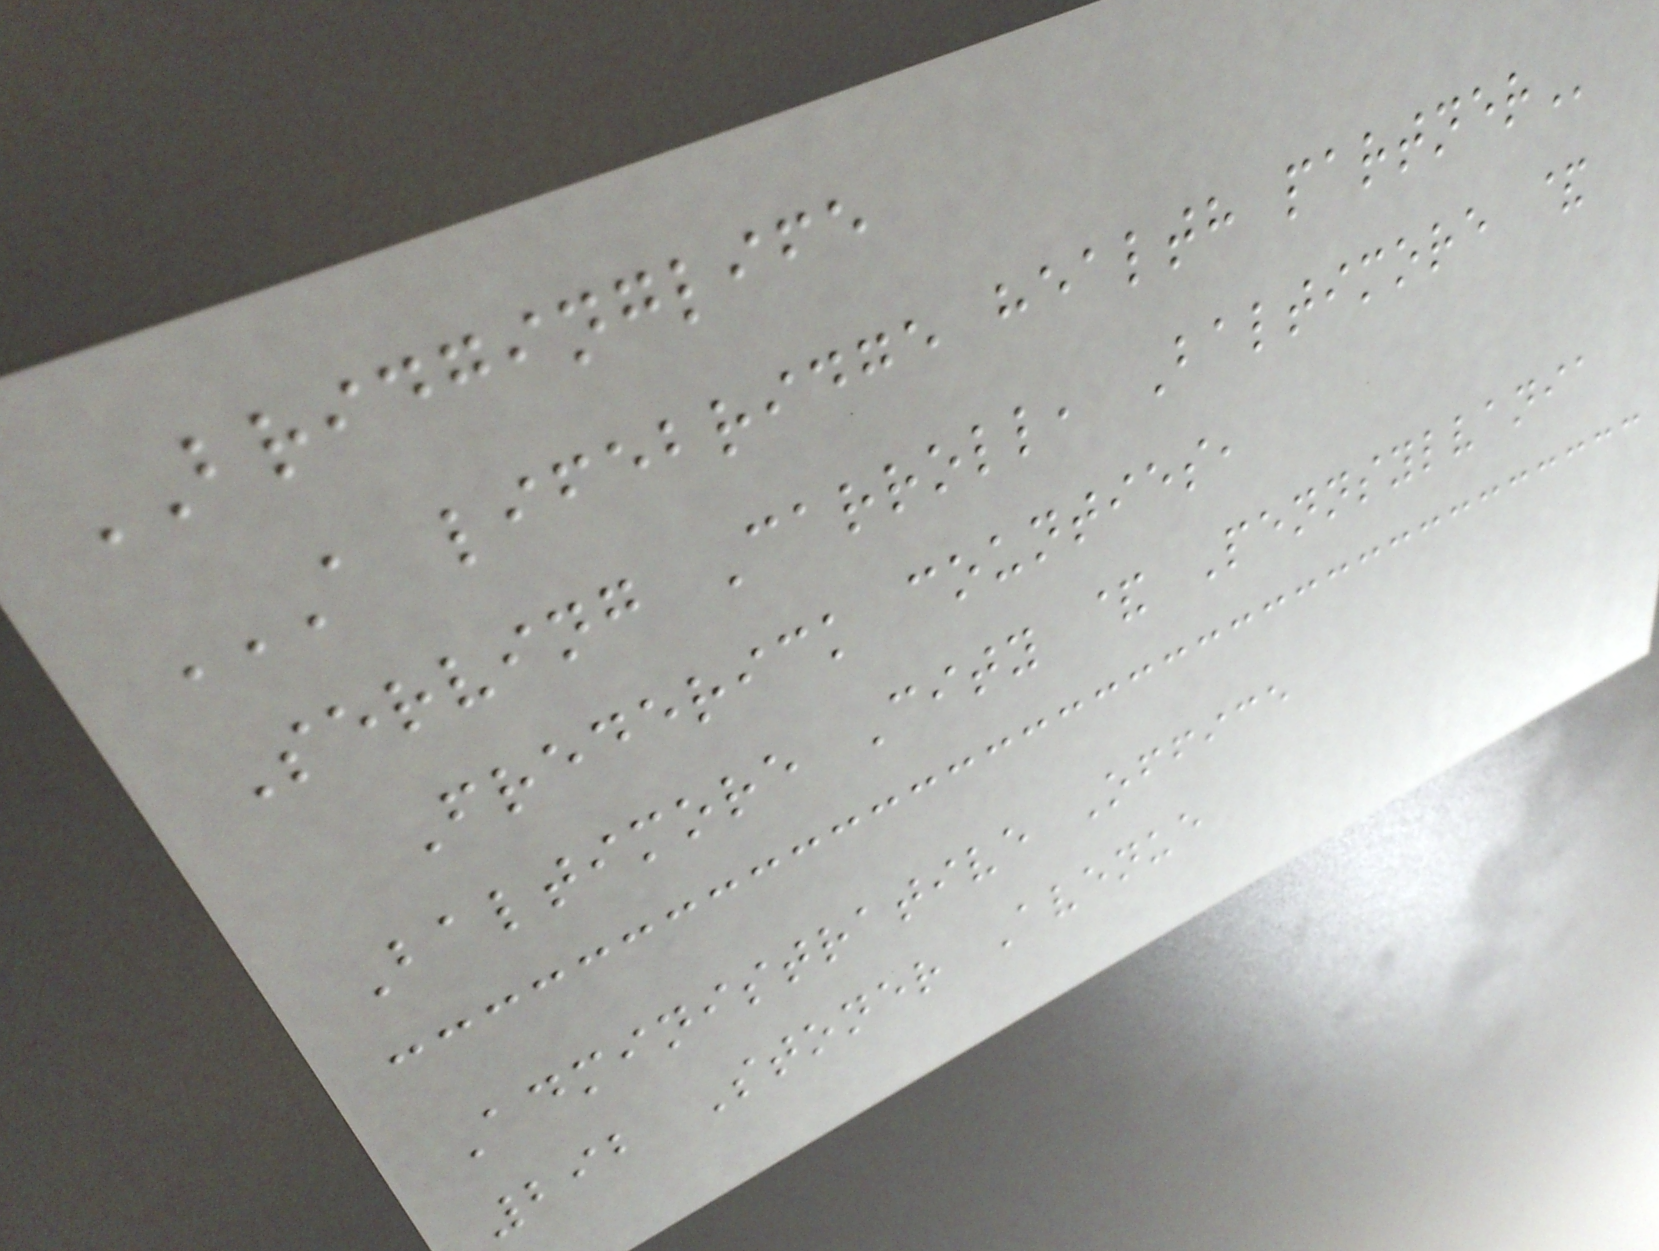BRIDGINGLIFE
A LIFEBRIDGE HEALTH PARTNER
Serving Carroll, Baltimore &
Frederick counties,
Baltimore City & Pennsylvania
Administrative Office
292 Stoner Avenue
